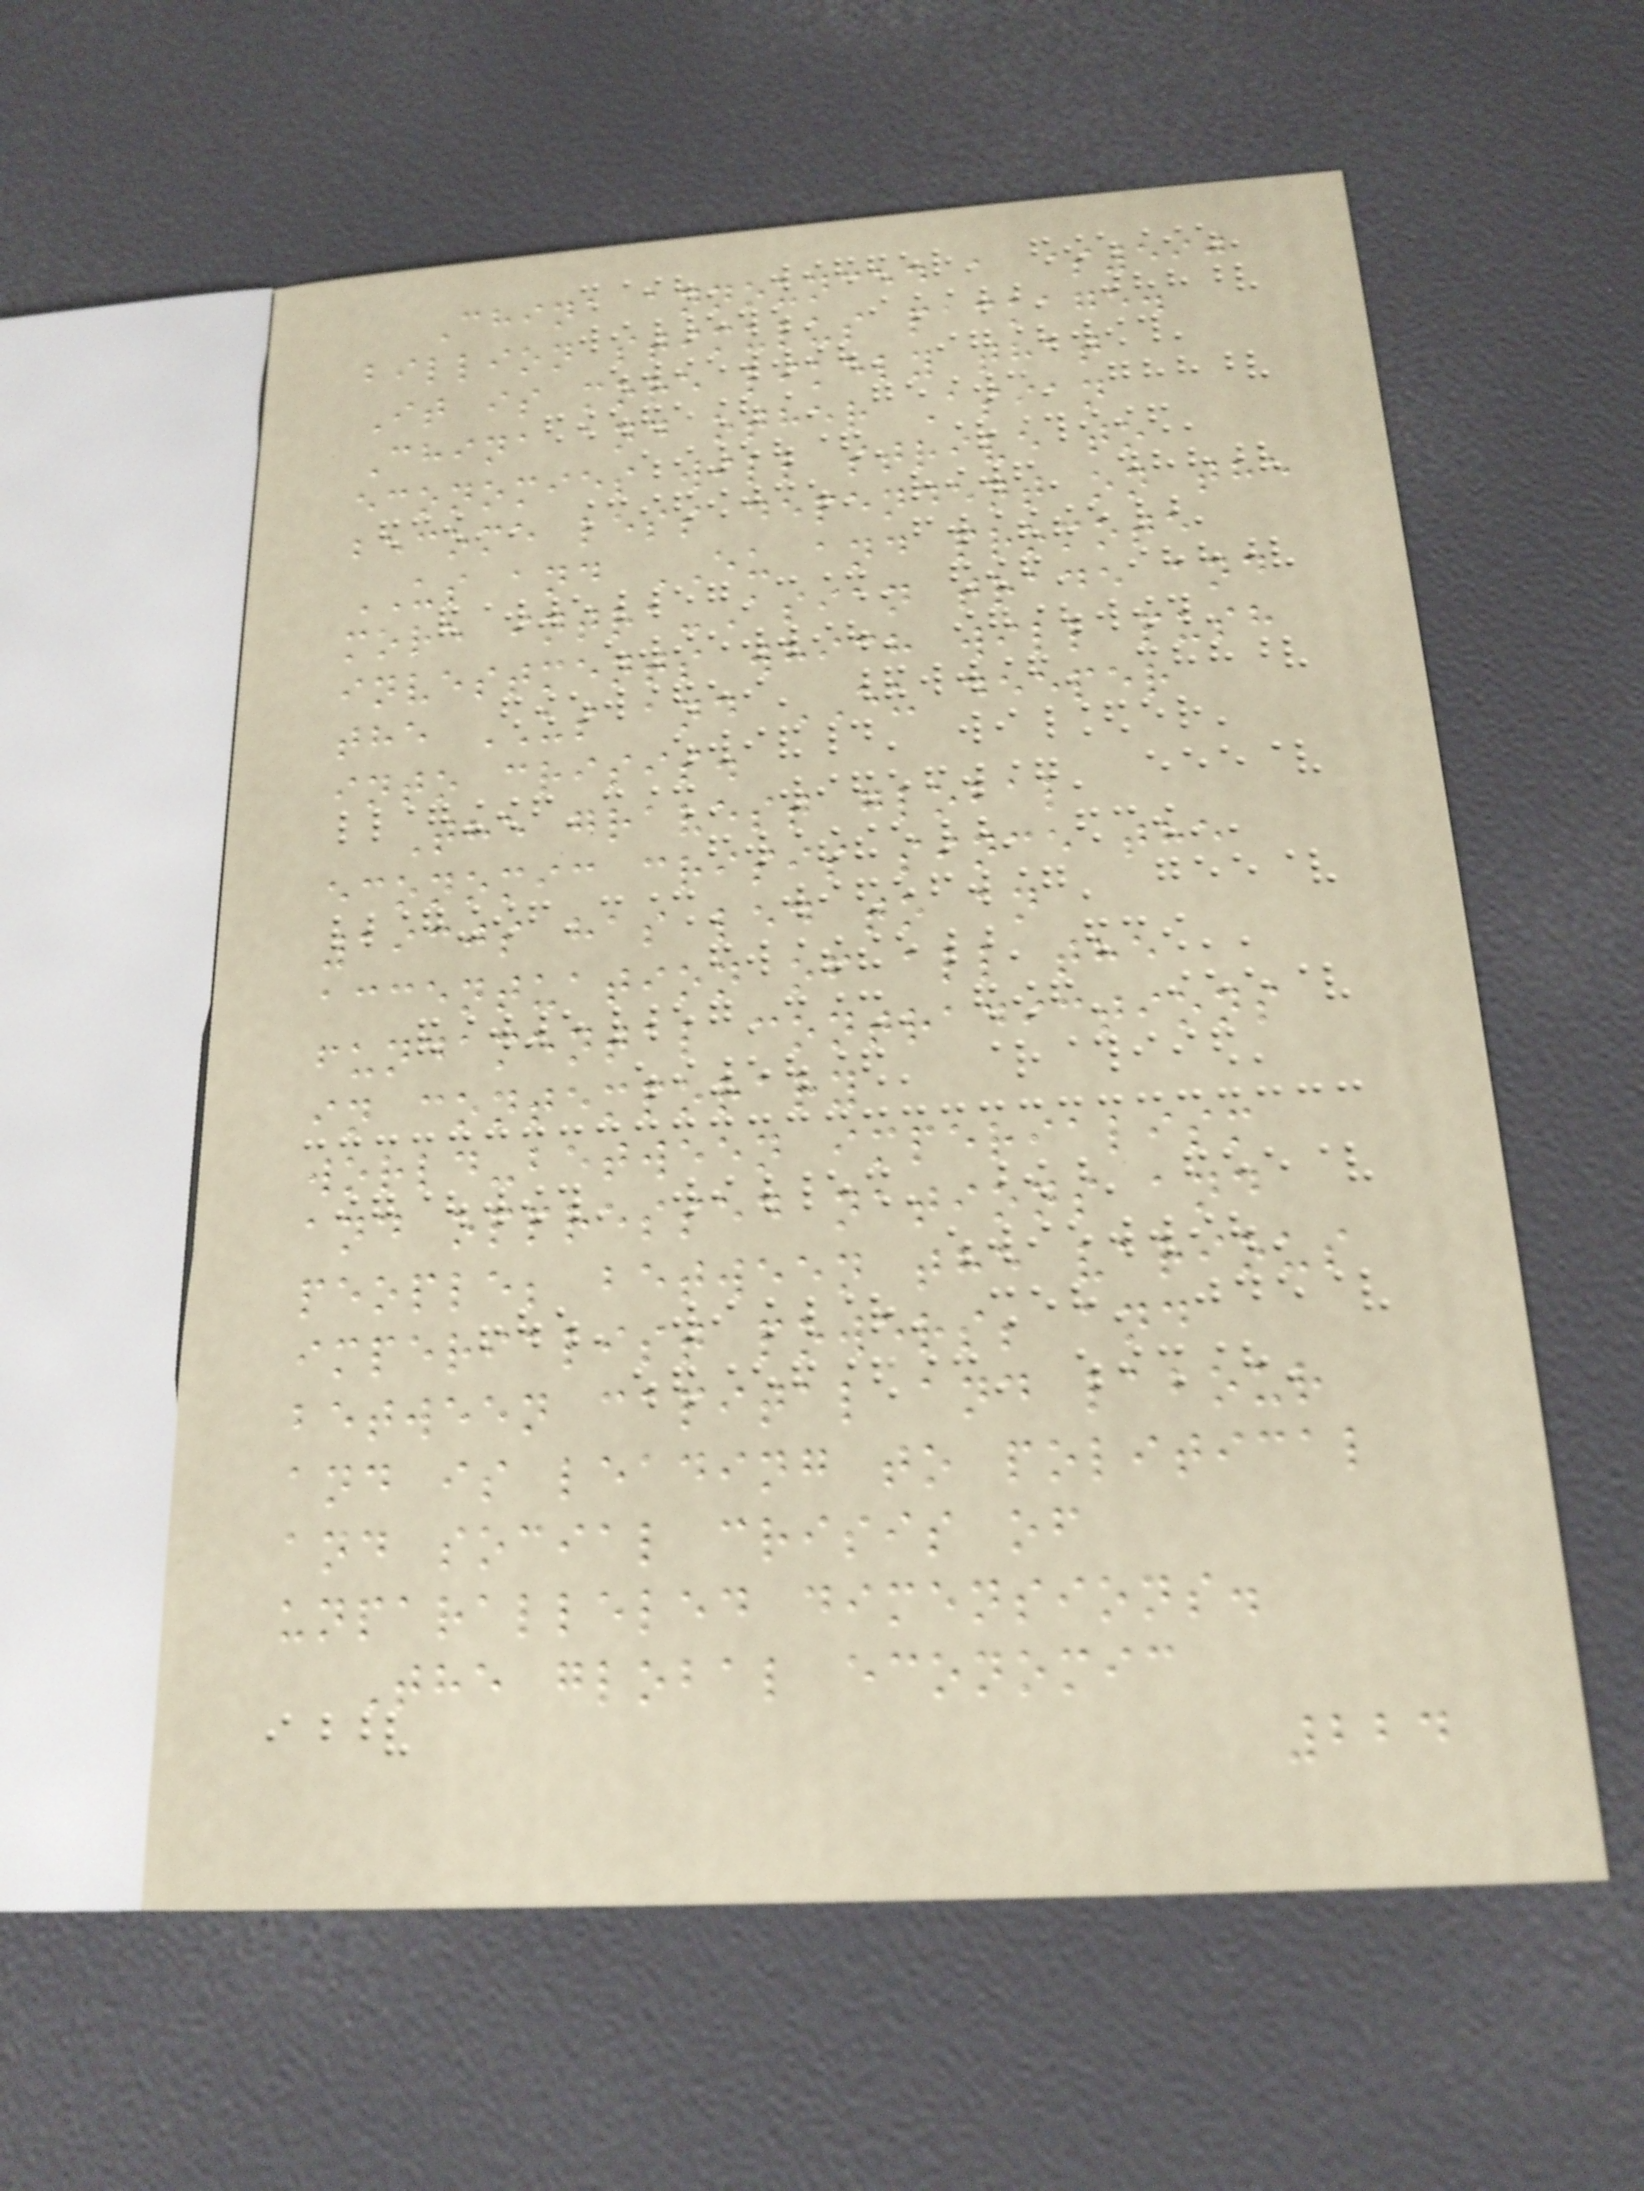China announced a $590
billion stimulus package.
It is more likely that
China and other Asian
economies will strive to
become less dependent on the
US and EU and promote
more intra-Asian trade and
investments which will push
the US and EU deeper
into crisis.
The gravest global
economic crisis since the
1930s has led to an
accentuation of all the
fundamental contradictions
in contemporary
world-between imperialism
and oppressed nations and
people; between the various
imperialist powers; and
between capital and labour
and is leading to political
and social crisis of
unparalleled dimensions.
The global economic
224
